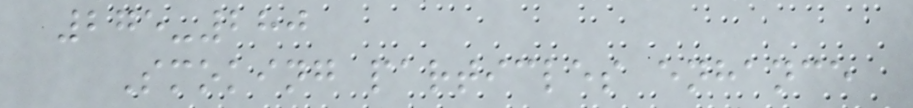275-280
Smoking particles enhance
